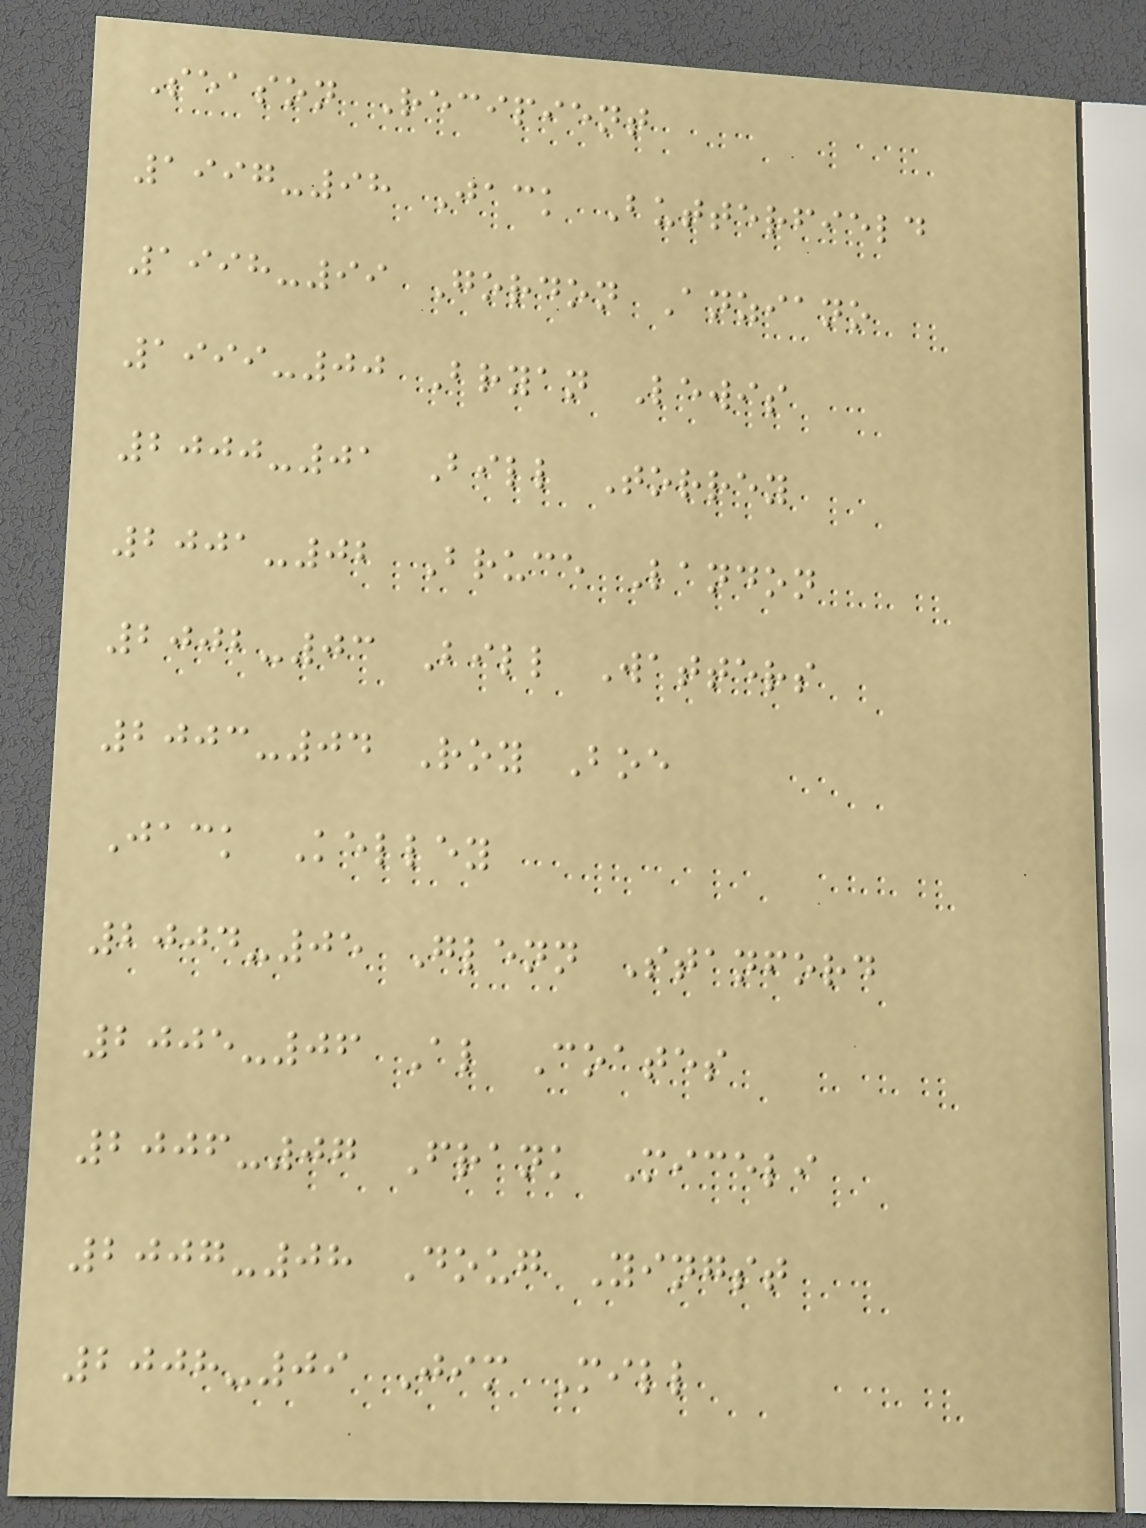Season Recipient
1997-98 Jack Butterfield
1998-99 Gordon Anziano
1999-00 Bryan Lewis
2000-01 Bill Torrey
2001-02 Bruce Landon
2002-03 Bill Watters
2003-04 Roy Boe
Jack Kelley
2004-05 Glenn Stanford
2005-06 Al Coates
2006-07 Frank Miceli
2007-08 Doug Yingst
2008-09 Jim Mill
